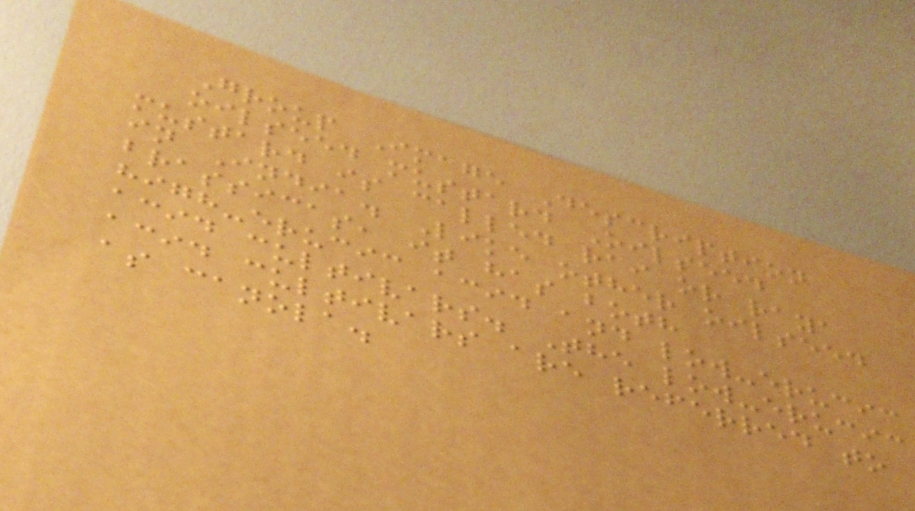Group Image Description
oilseed mustard Oilseed
mustard is called rai or raya
in India. Like other oilseed
brassicas, it has both
high-erucic acid and low-erucic
acid cultivars. The low-erucic
acid cultivars are referred to
as canola.
